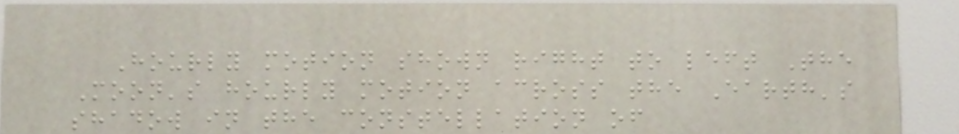Hourly motion shown right to left The
Moon's hourly motion across the Earth's
shadow in the constellation of
